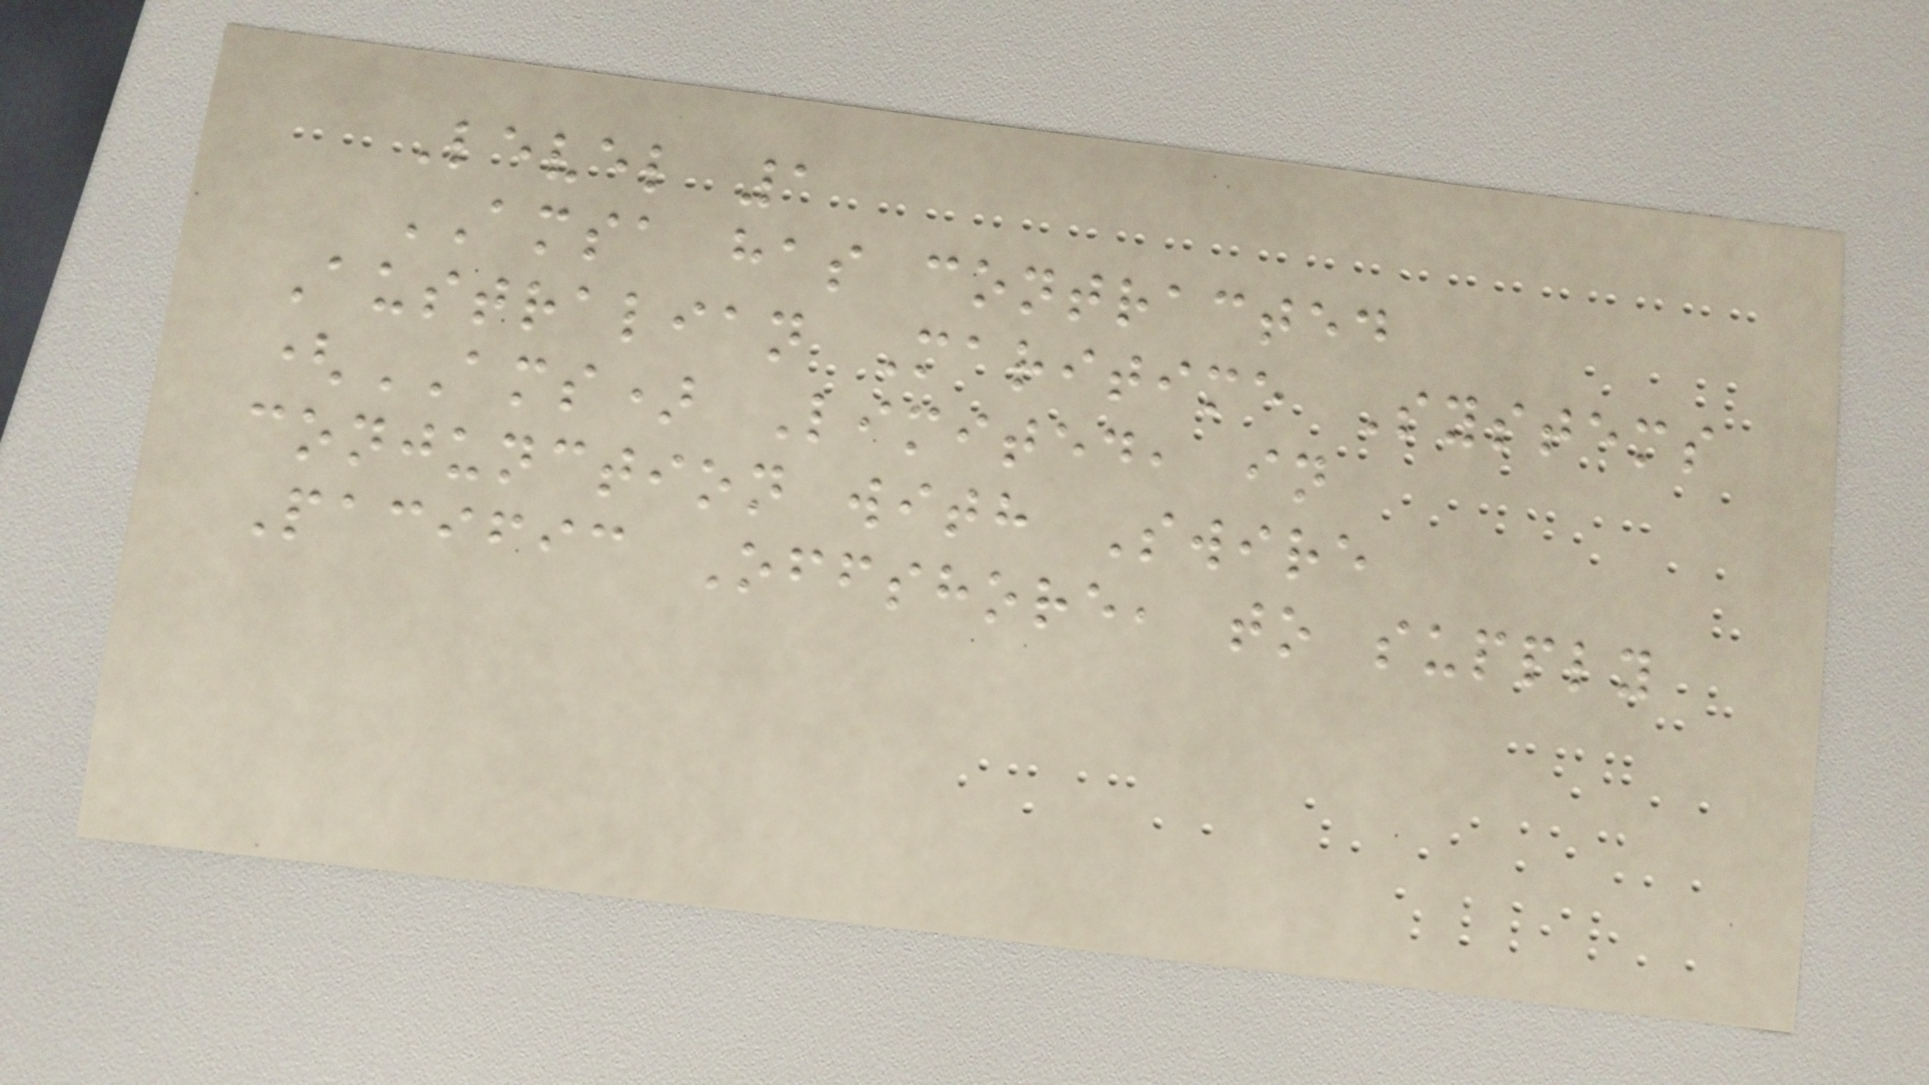Level 1
AMSA has contracted
Australian Maritime Systems
(AMS) Limited, in
conjunction with Swire
Pacific Offshore, to supply
